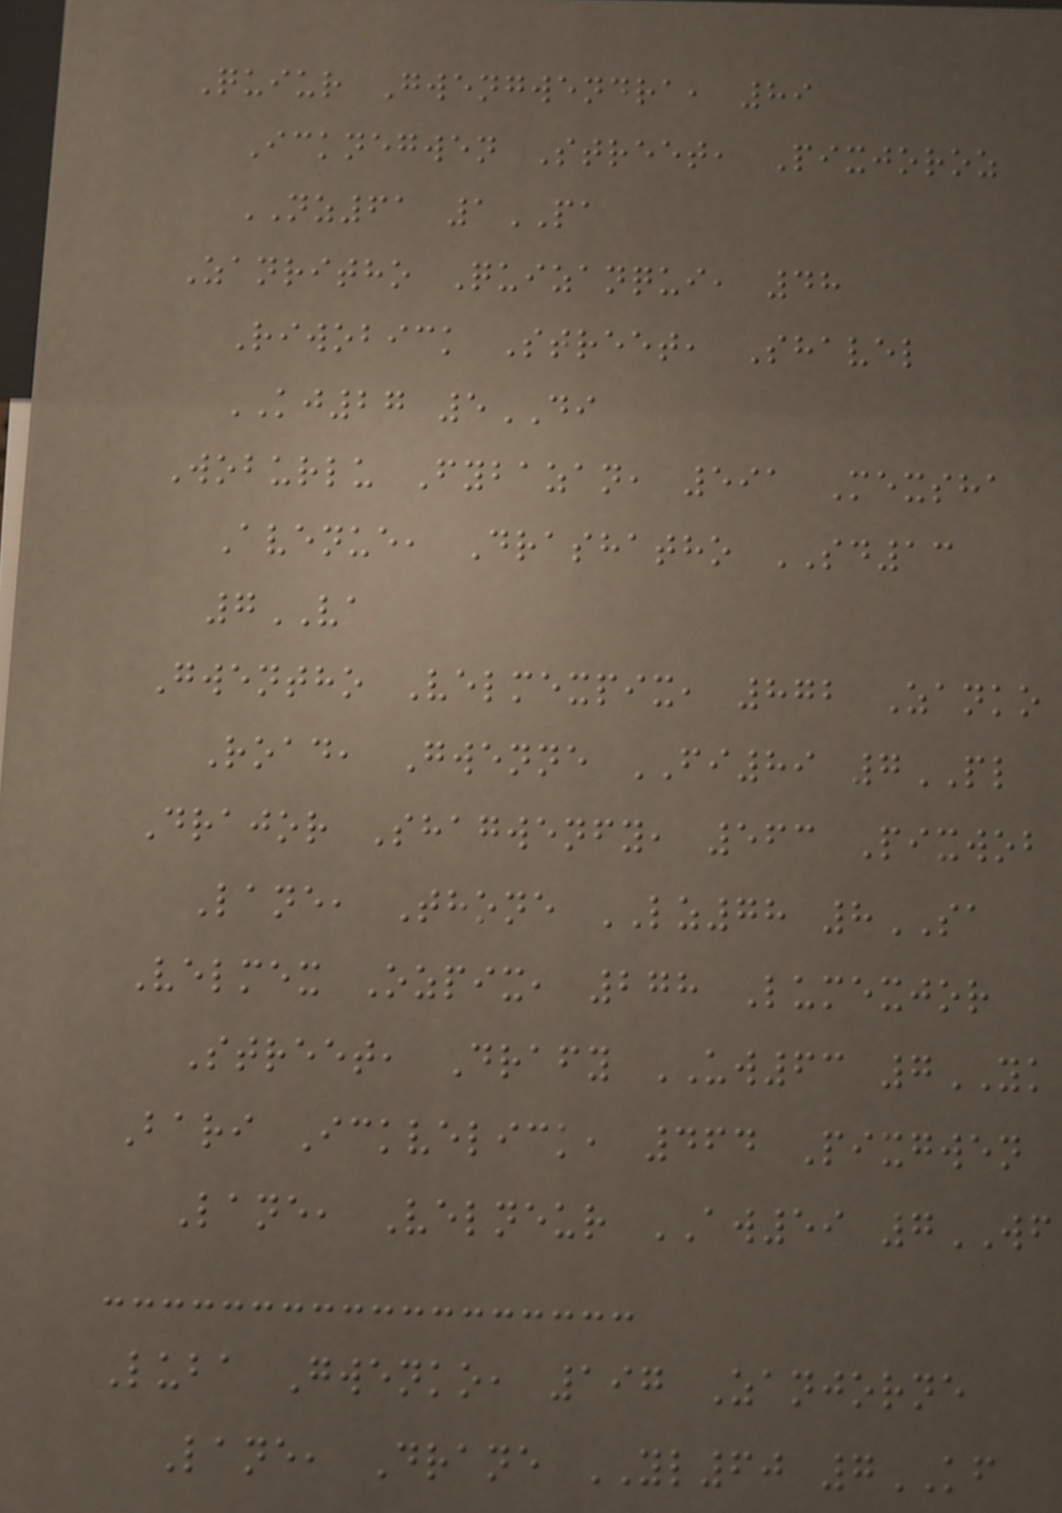Quiur Gwengwendra, 89
Icknegwen Street, Pixjoroz
NZ61 1PA
Zanritho Quizanqui, 48
Riwobick Street, Shavel
KJ27 5DI
Woburlu Fybazan, 591 Mexsha
Avenue, Drashatho SD13
7VA
Gwentho Velmexpix, 872 Zanko
Road, Gwenne FI89 7PL
Drajor Shagwenfy, 563 Pixwob
Lane, Thone LZ78 8SA
Velmex Ozpix, 278 Lumexjor
Street, Drafy UW63 7YK
Bari Ickvelick, 464 Pixgwen
Lane, Velneur AW59 7WF
Luba Gwenko, 197 Zanjorne
Lane, Drane YL60 7KF
